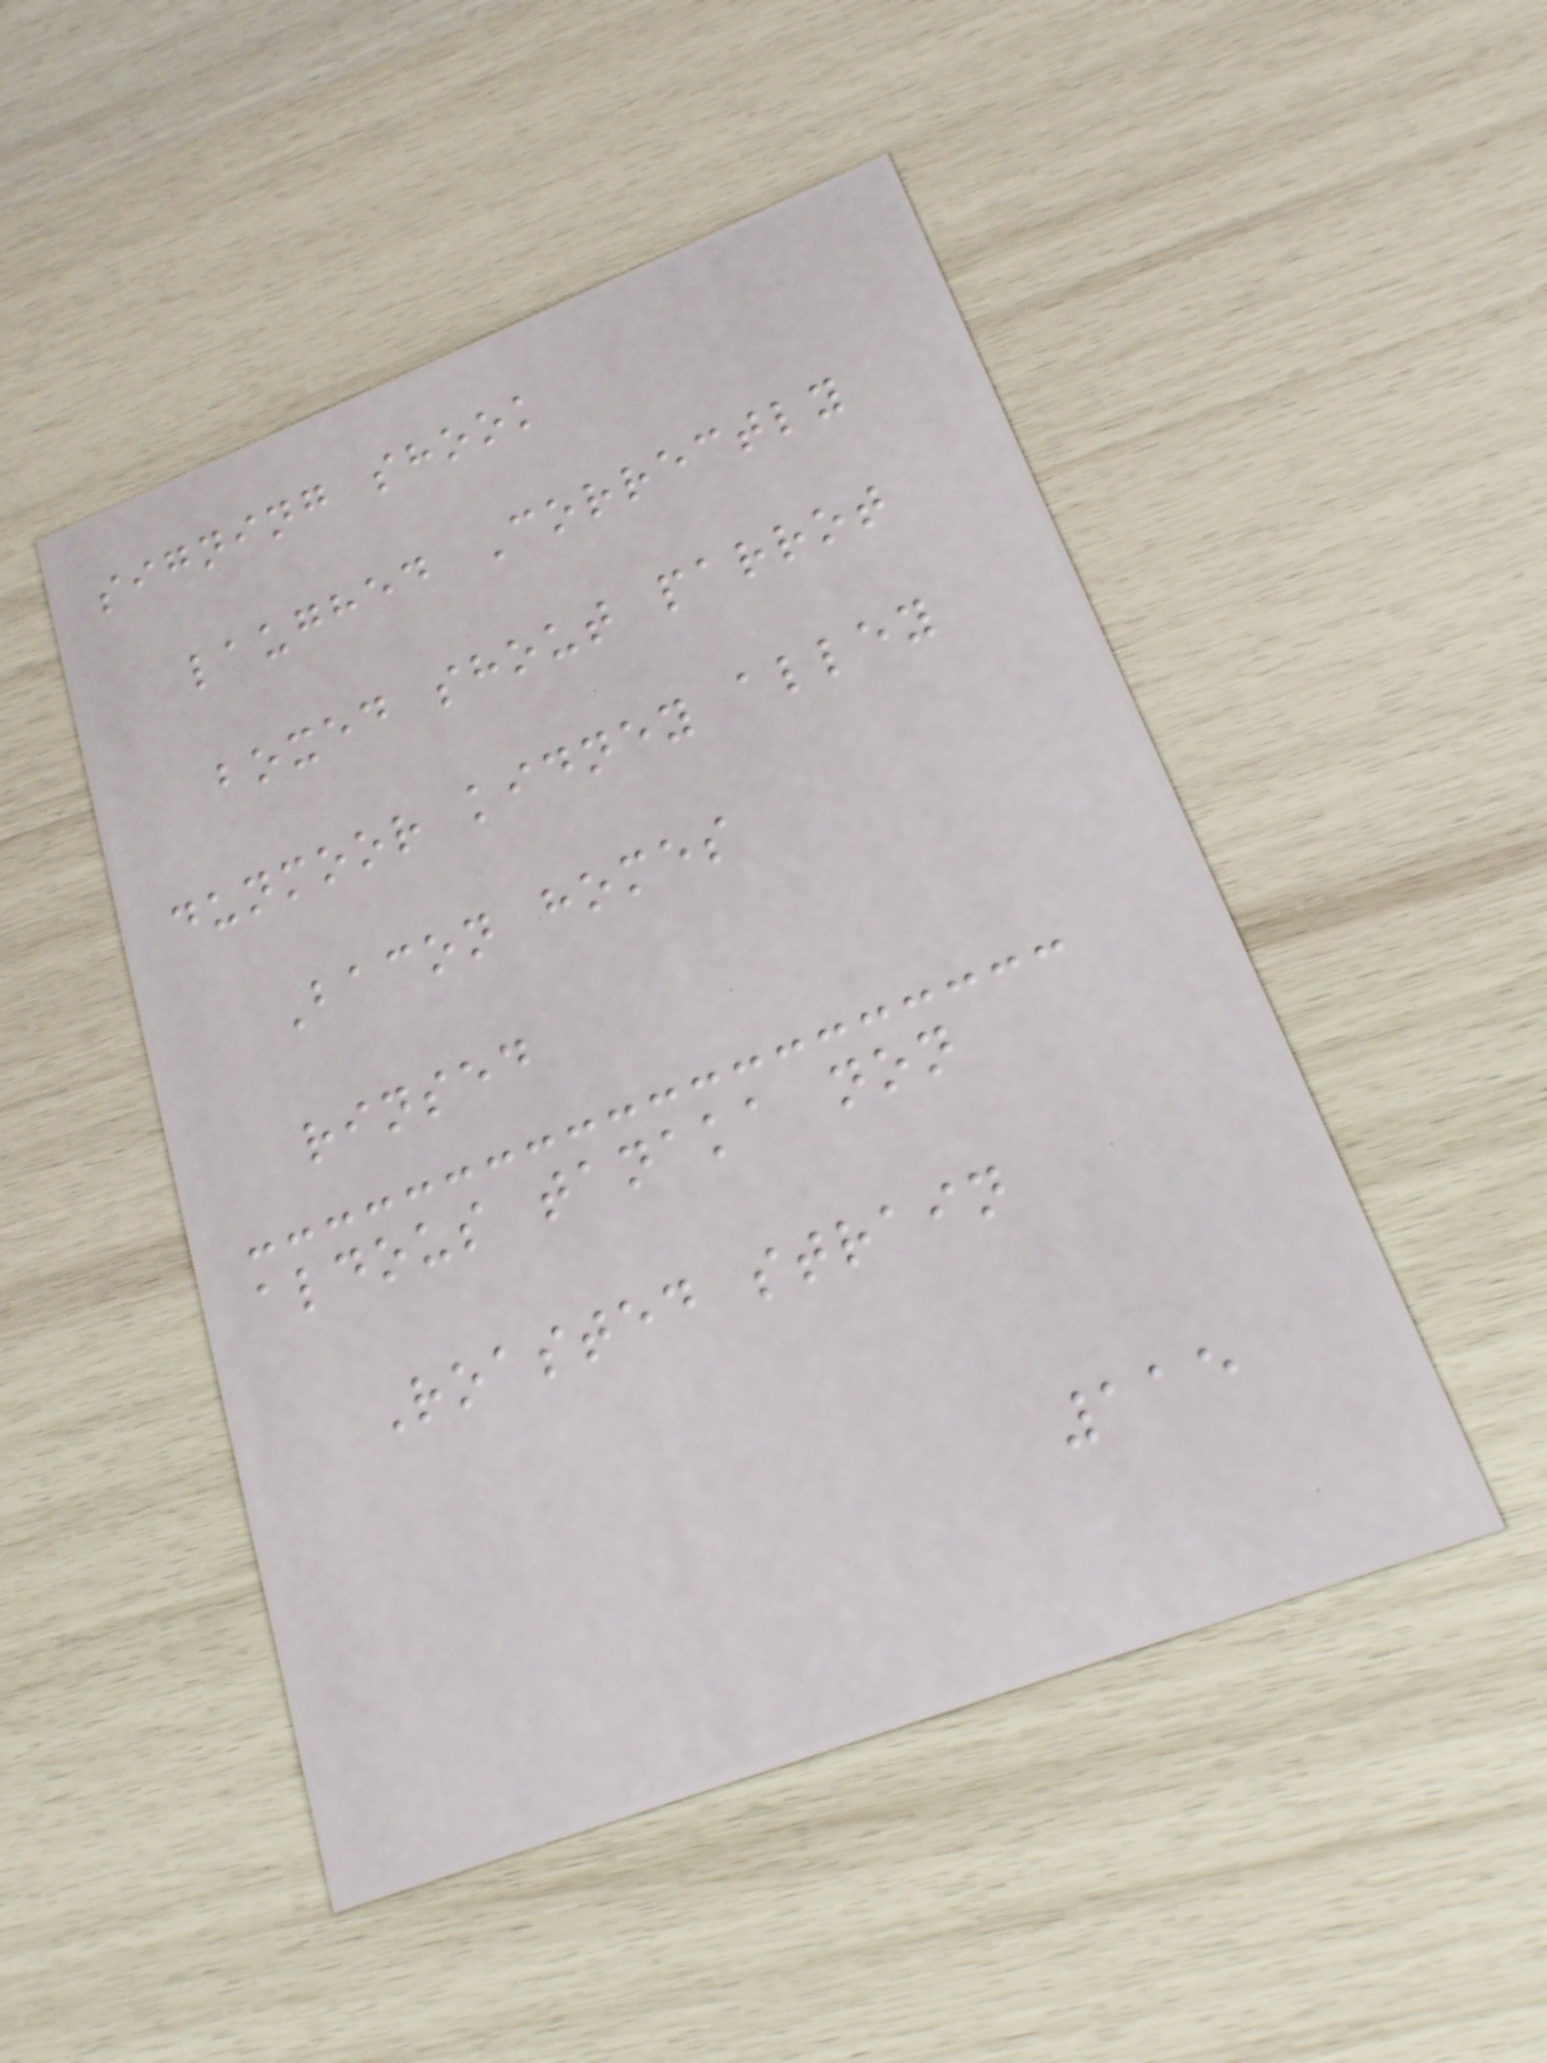signing shook
laughed Correctly
boxed shout parrot
dunmoor kidney alley
Bacon homes
rinsed
aldous tanaka non
Roasted strain
115
